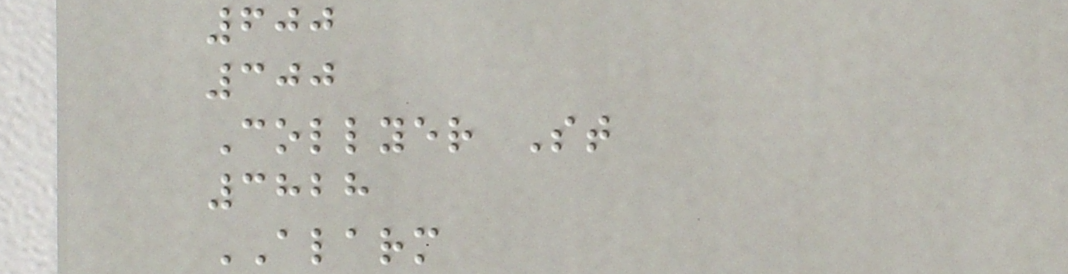600
300
Collyer St
3828
ALARM
